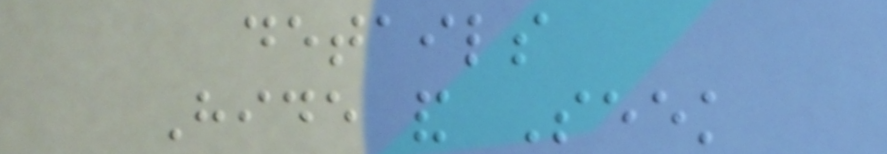details
Hide and Seek
